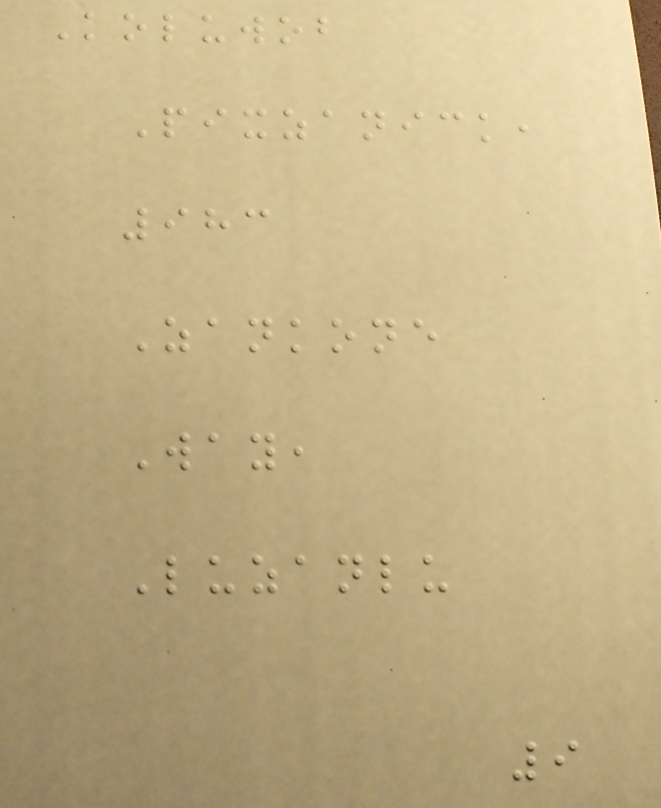Koluwob
Pixzanick,
983
Zankone
Way,
Luzanlu
9
